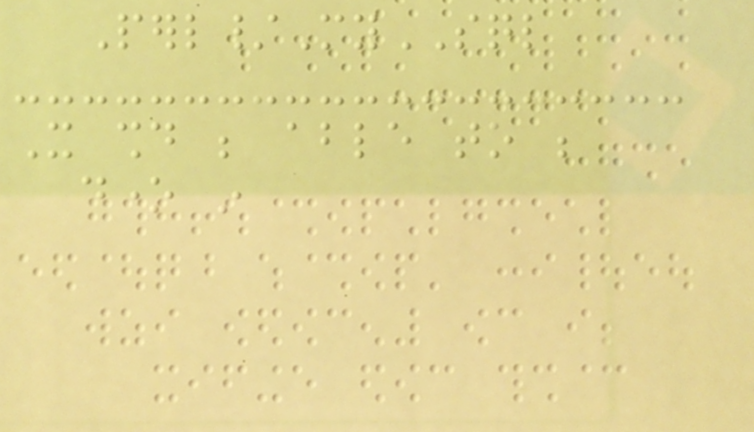Perl/MySQL
It should be able to be
done in
